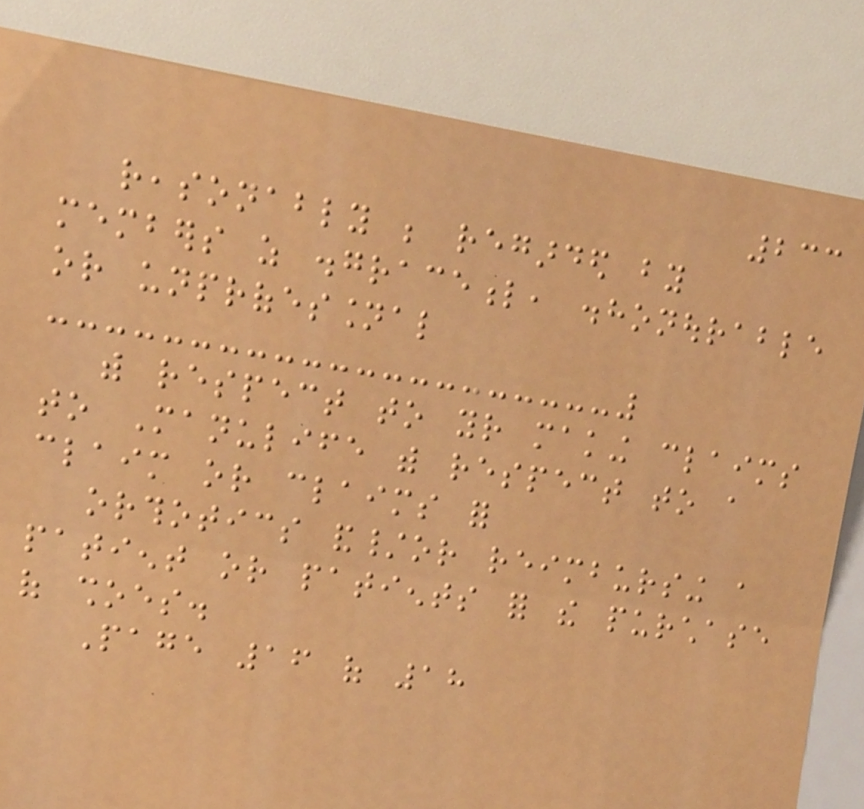233
reasonably be regarded by
members as disgraceful, dishonourable
or unprofessional
with respect to your making claims
to Manulife with respect to a
claim or claims for
orthotics and/or reimbursing a
patient or patients for the purchase
of shoes.
Page 16 of 18
